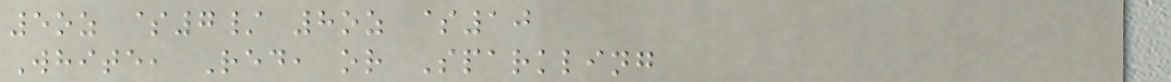5oz $7/ 8oz $10
White, Red, or Sparkling
